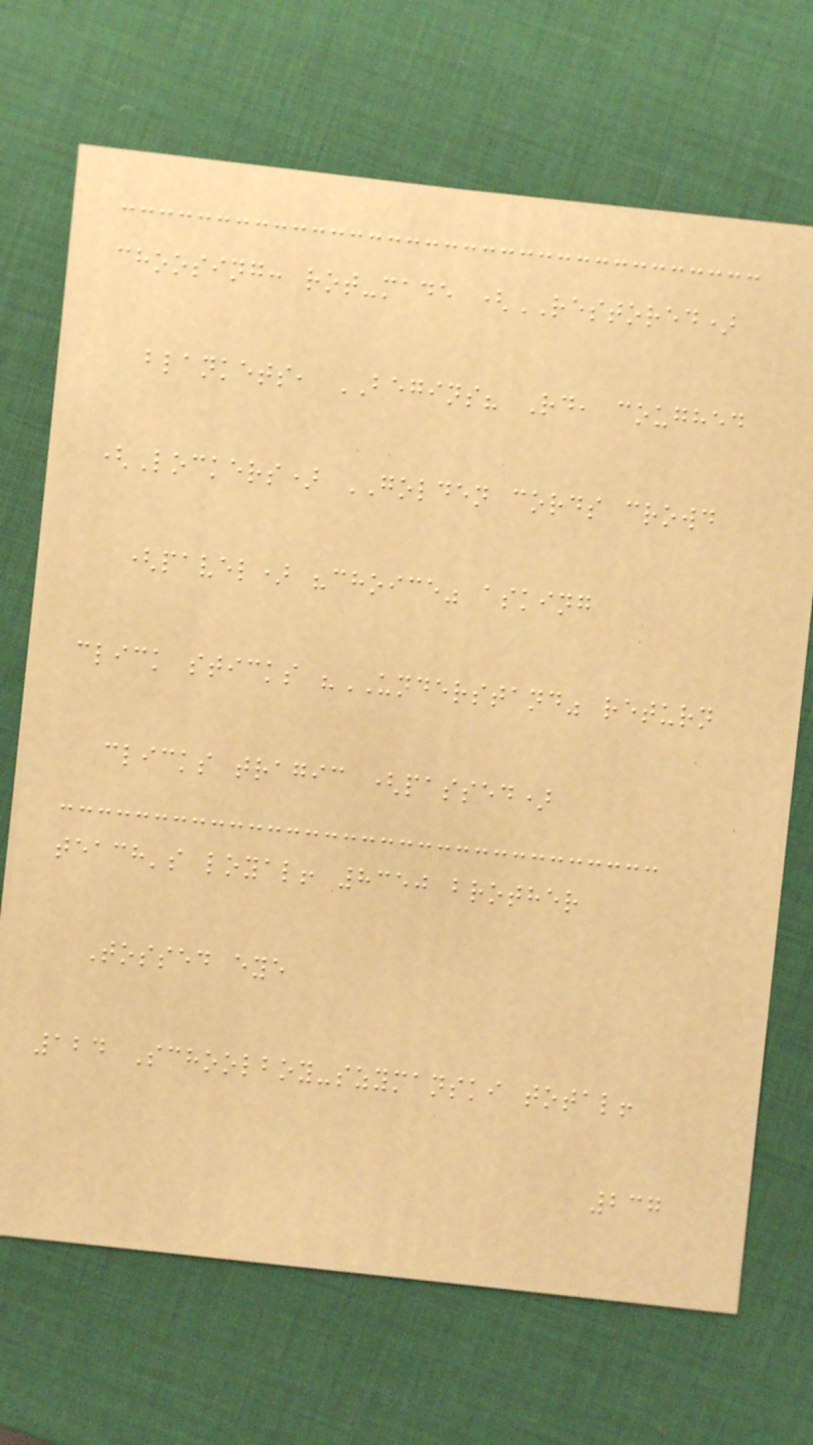choosing: rot-made (RESTORED)
blankets, BEGINS? Rd, coughed
(Lockers) GOLDEN cords crowd
(pavel) "choice" asking
click sticks "UNDERSTAND" return
clicks tragic (passed)
teach's loyal! 8350 brother
Tossed eye
124 Schoolboy-szymanski total!
237
